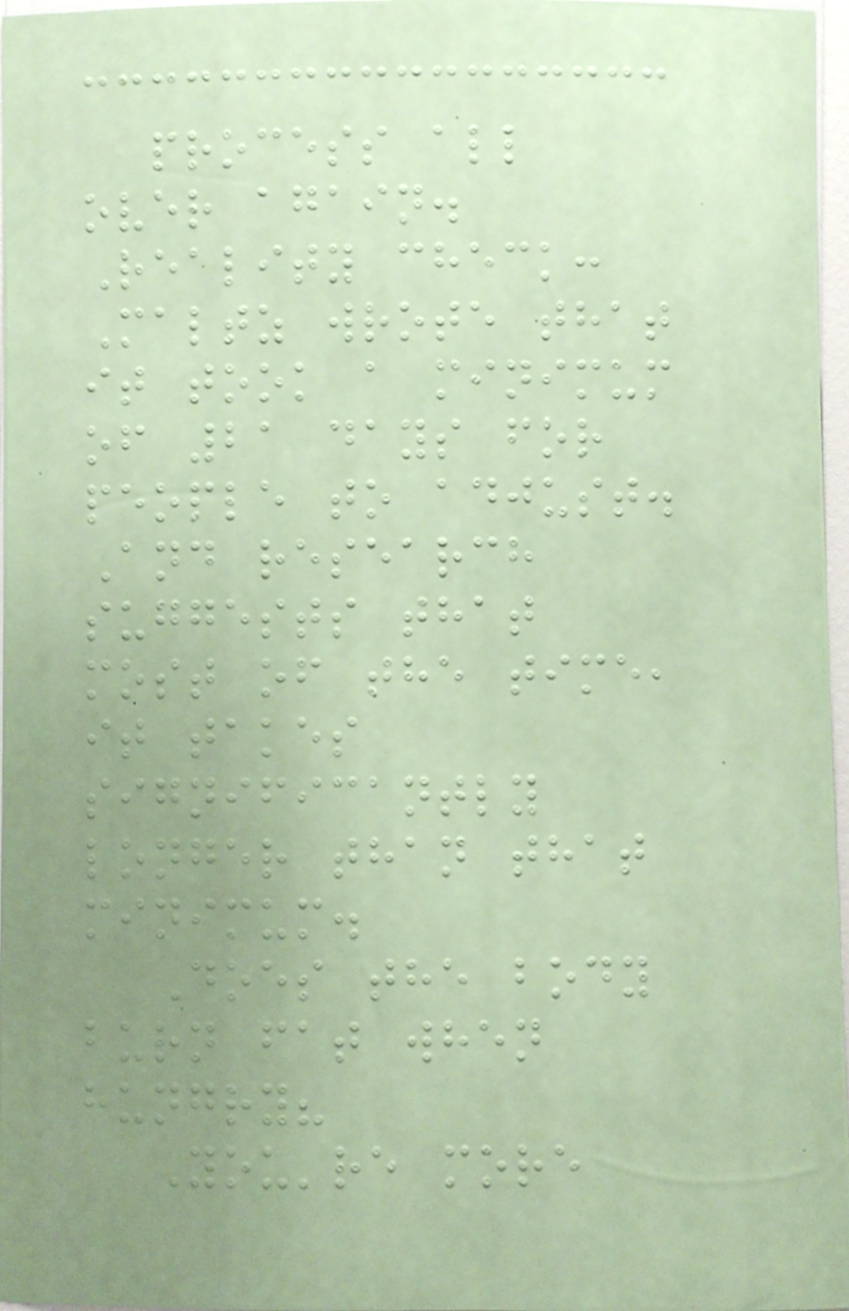process all
over again.
Reality check:
Maltz wrote that
it took a minimum
of 21 days for
people to adjust.
And research
suggests that
most of the time,
it takes
significantly
longer than that
minimum.
Does the body
burn fat when
hungry?
You're more
